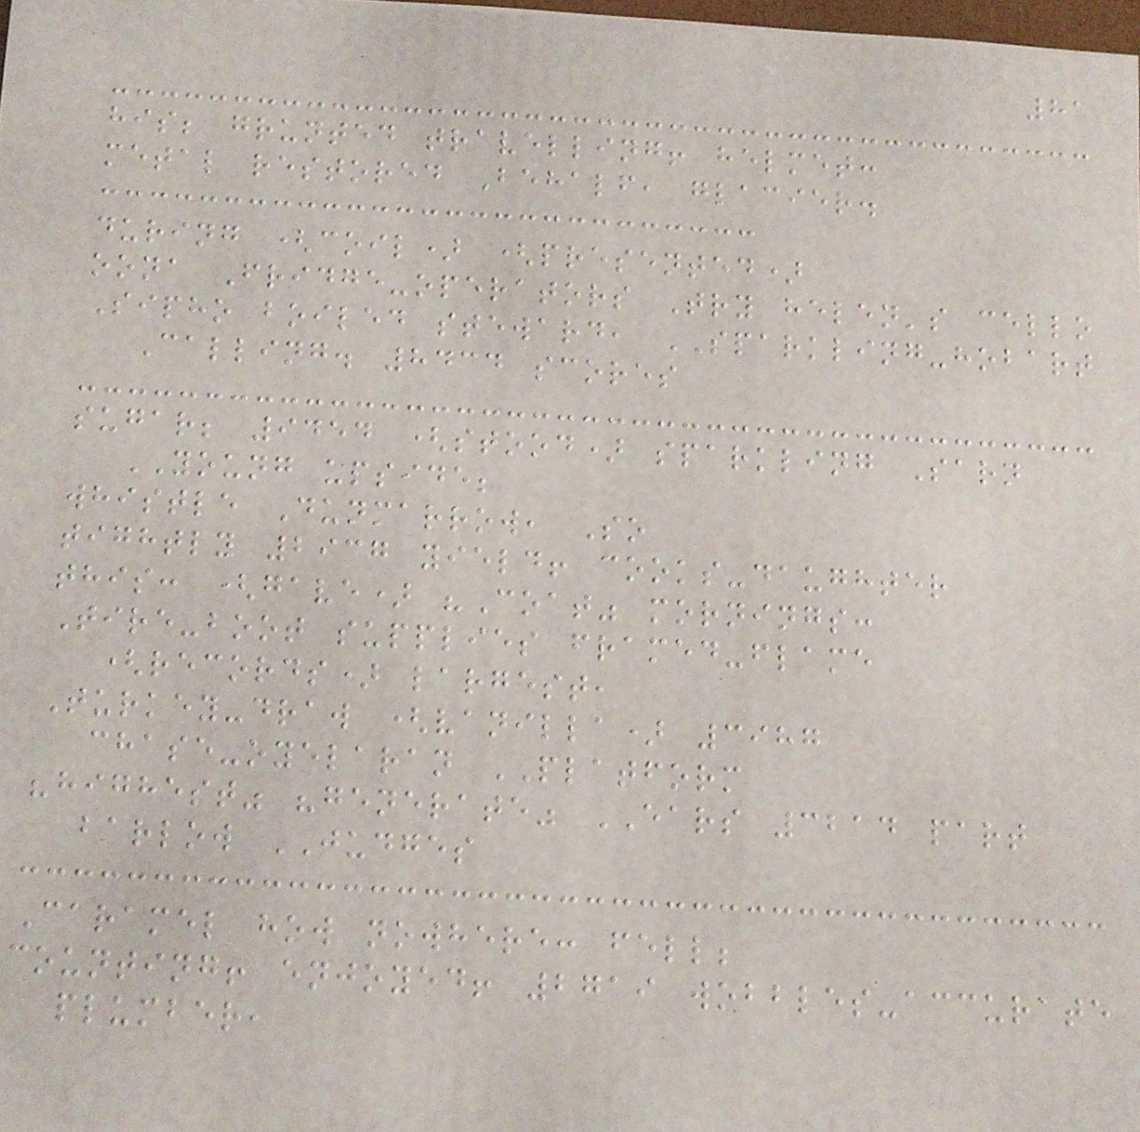81
his; grunted travelling! helmet:
metal restored Behalf, glacier.
during (coil) (presented)
oona Fridge-operators Try helen's cello
Sipho boiled steward, SPARKLING-hobart
Calling. 8434 scores
sugar; 9454 (stood) sparkling Sarn
YOUNG upside;
whistle Dunmarrow, So
tightly 2937 yield! cooks-daughter
this: (gave) "Coat" mornings:
Tire-boot supplies framed-flame
(records) largest,
Turkey-draw (vanilla) 3987
chase-oyelaran PLATFORM
"highest" "generate" EARS 3214 part
barlow JUDGES
Caramel how nowhere: fell;
counting! enjoyed! 2719 wobbles-accurate
plumber,
